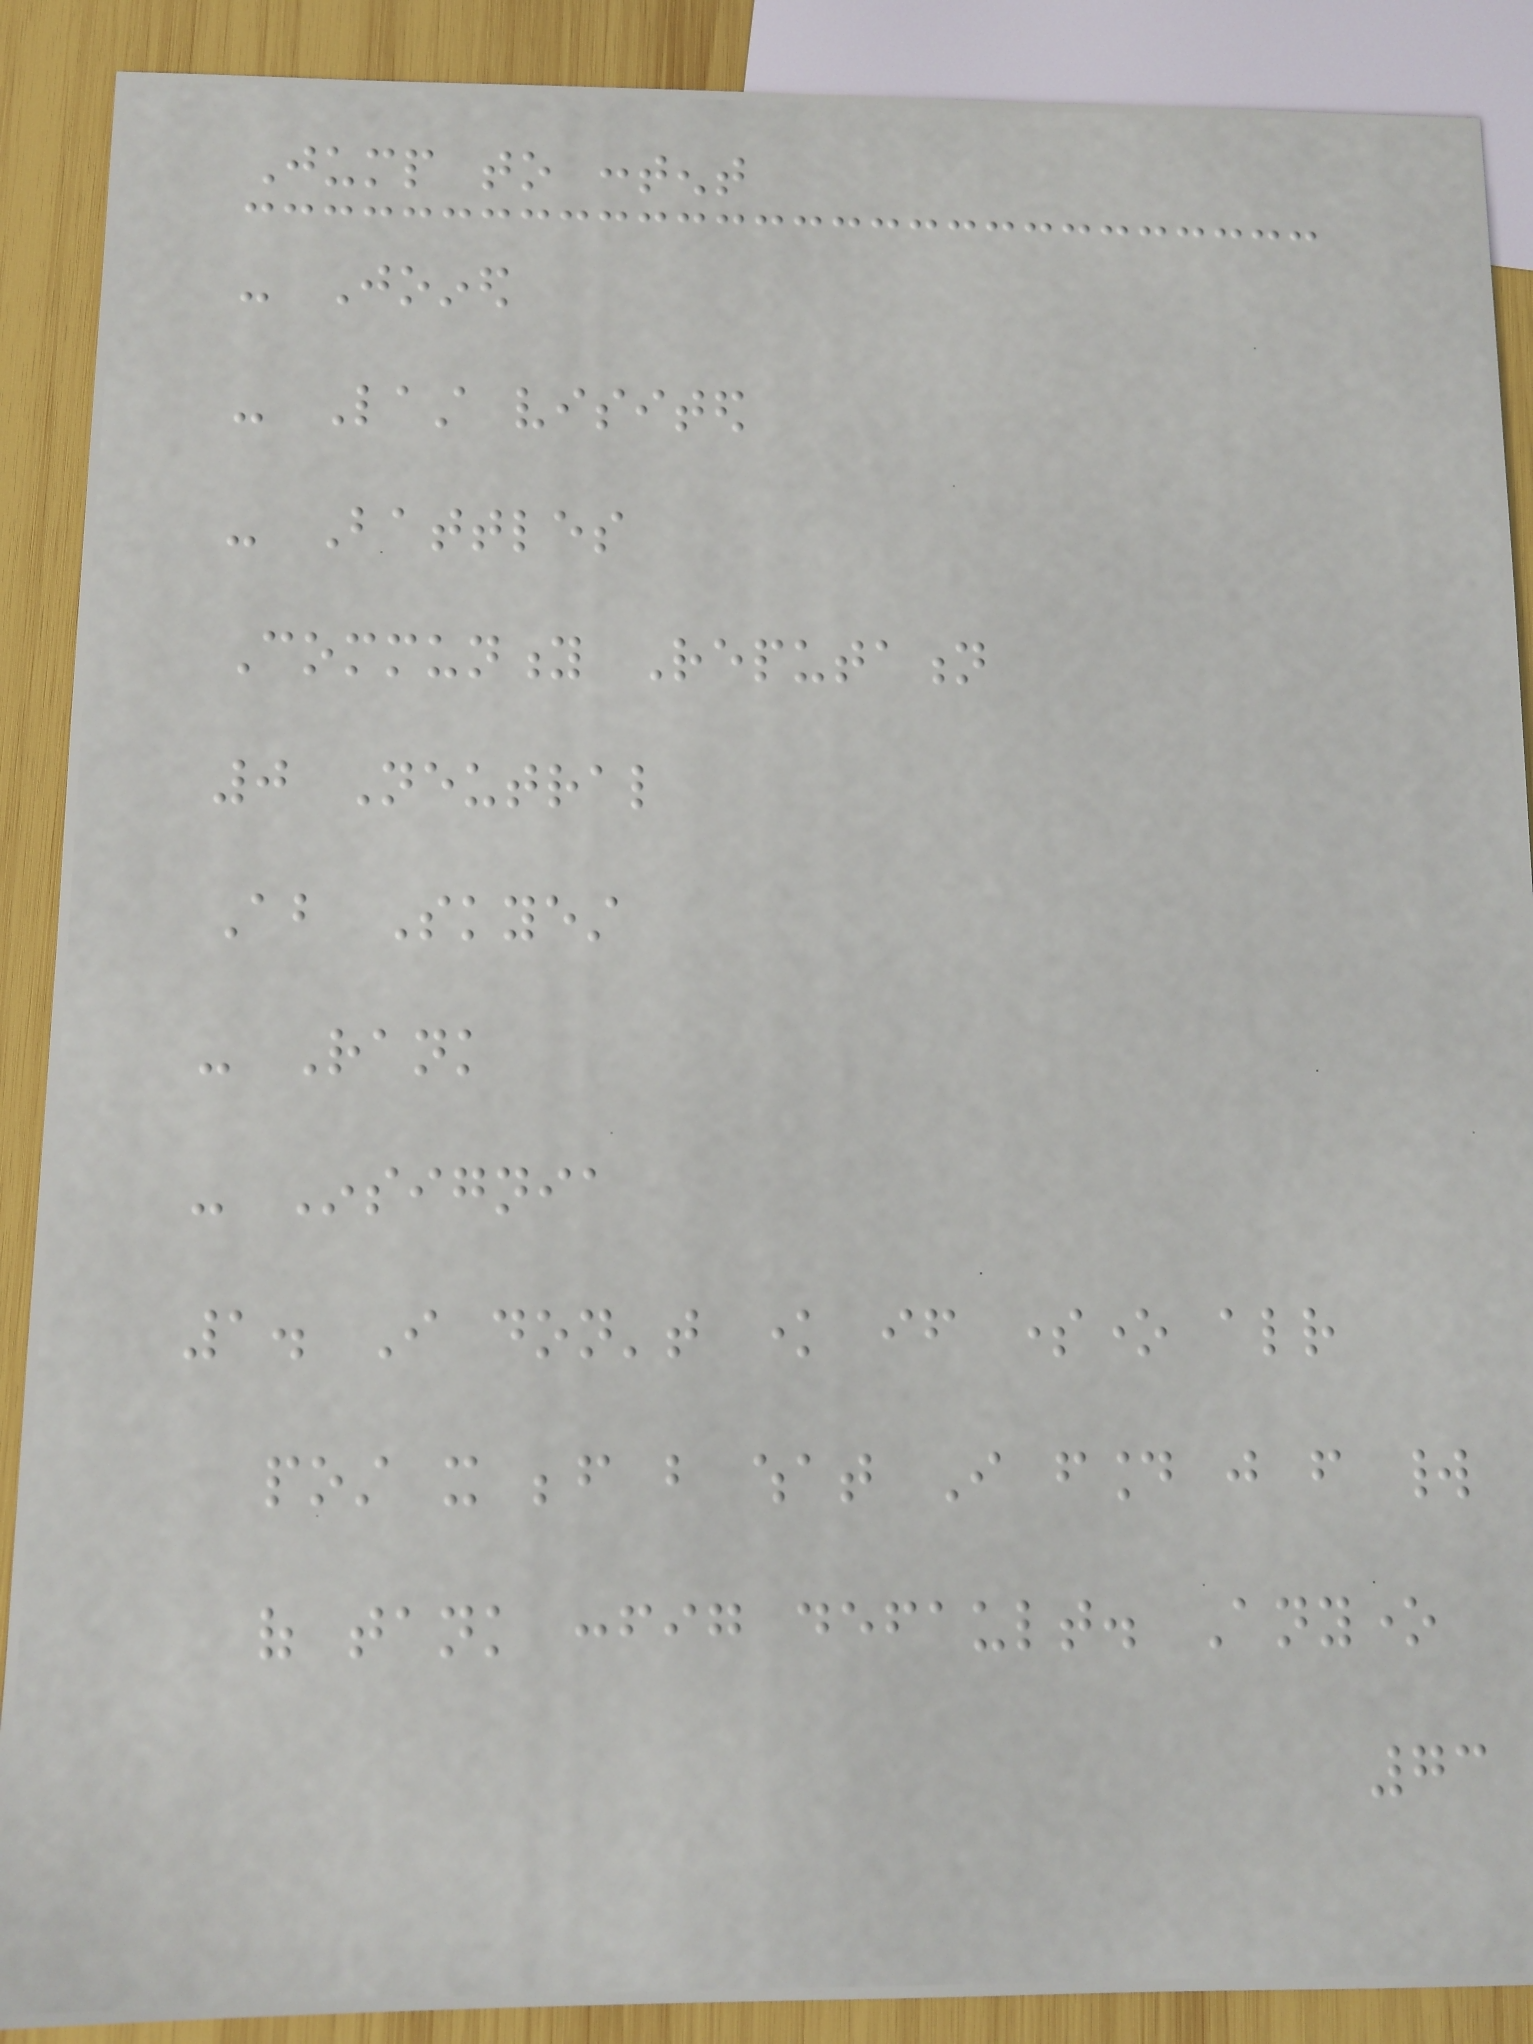Jump to content
- Joined
- Last visited
- Battles
Community Reputation
0 Neutral
About Skyest
- Rank
- Insignia
1. I don't know if someone already
post it before but what I found just from world
of tank config default. Anyone
73
